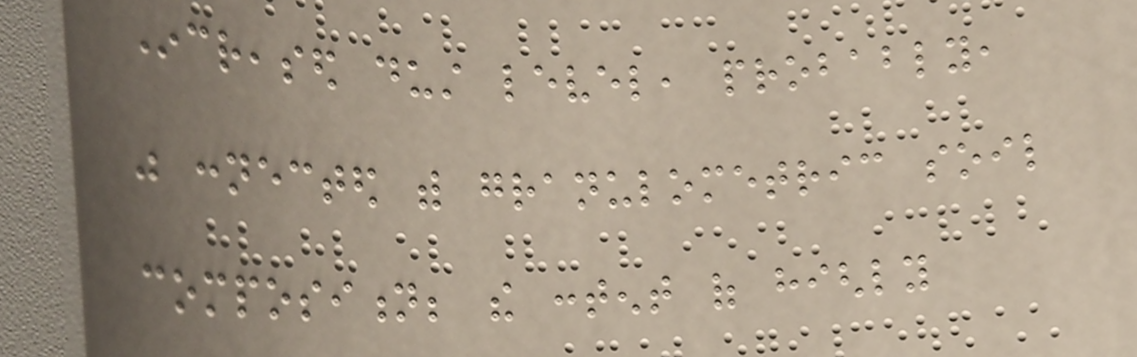Increased dust level, probably,
was connected with granulometric soil
composition; the content of highly
